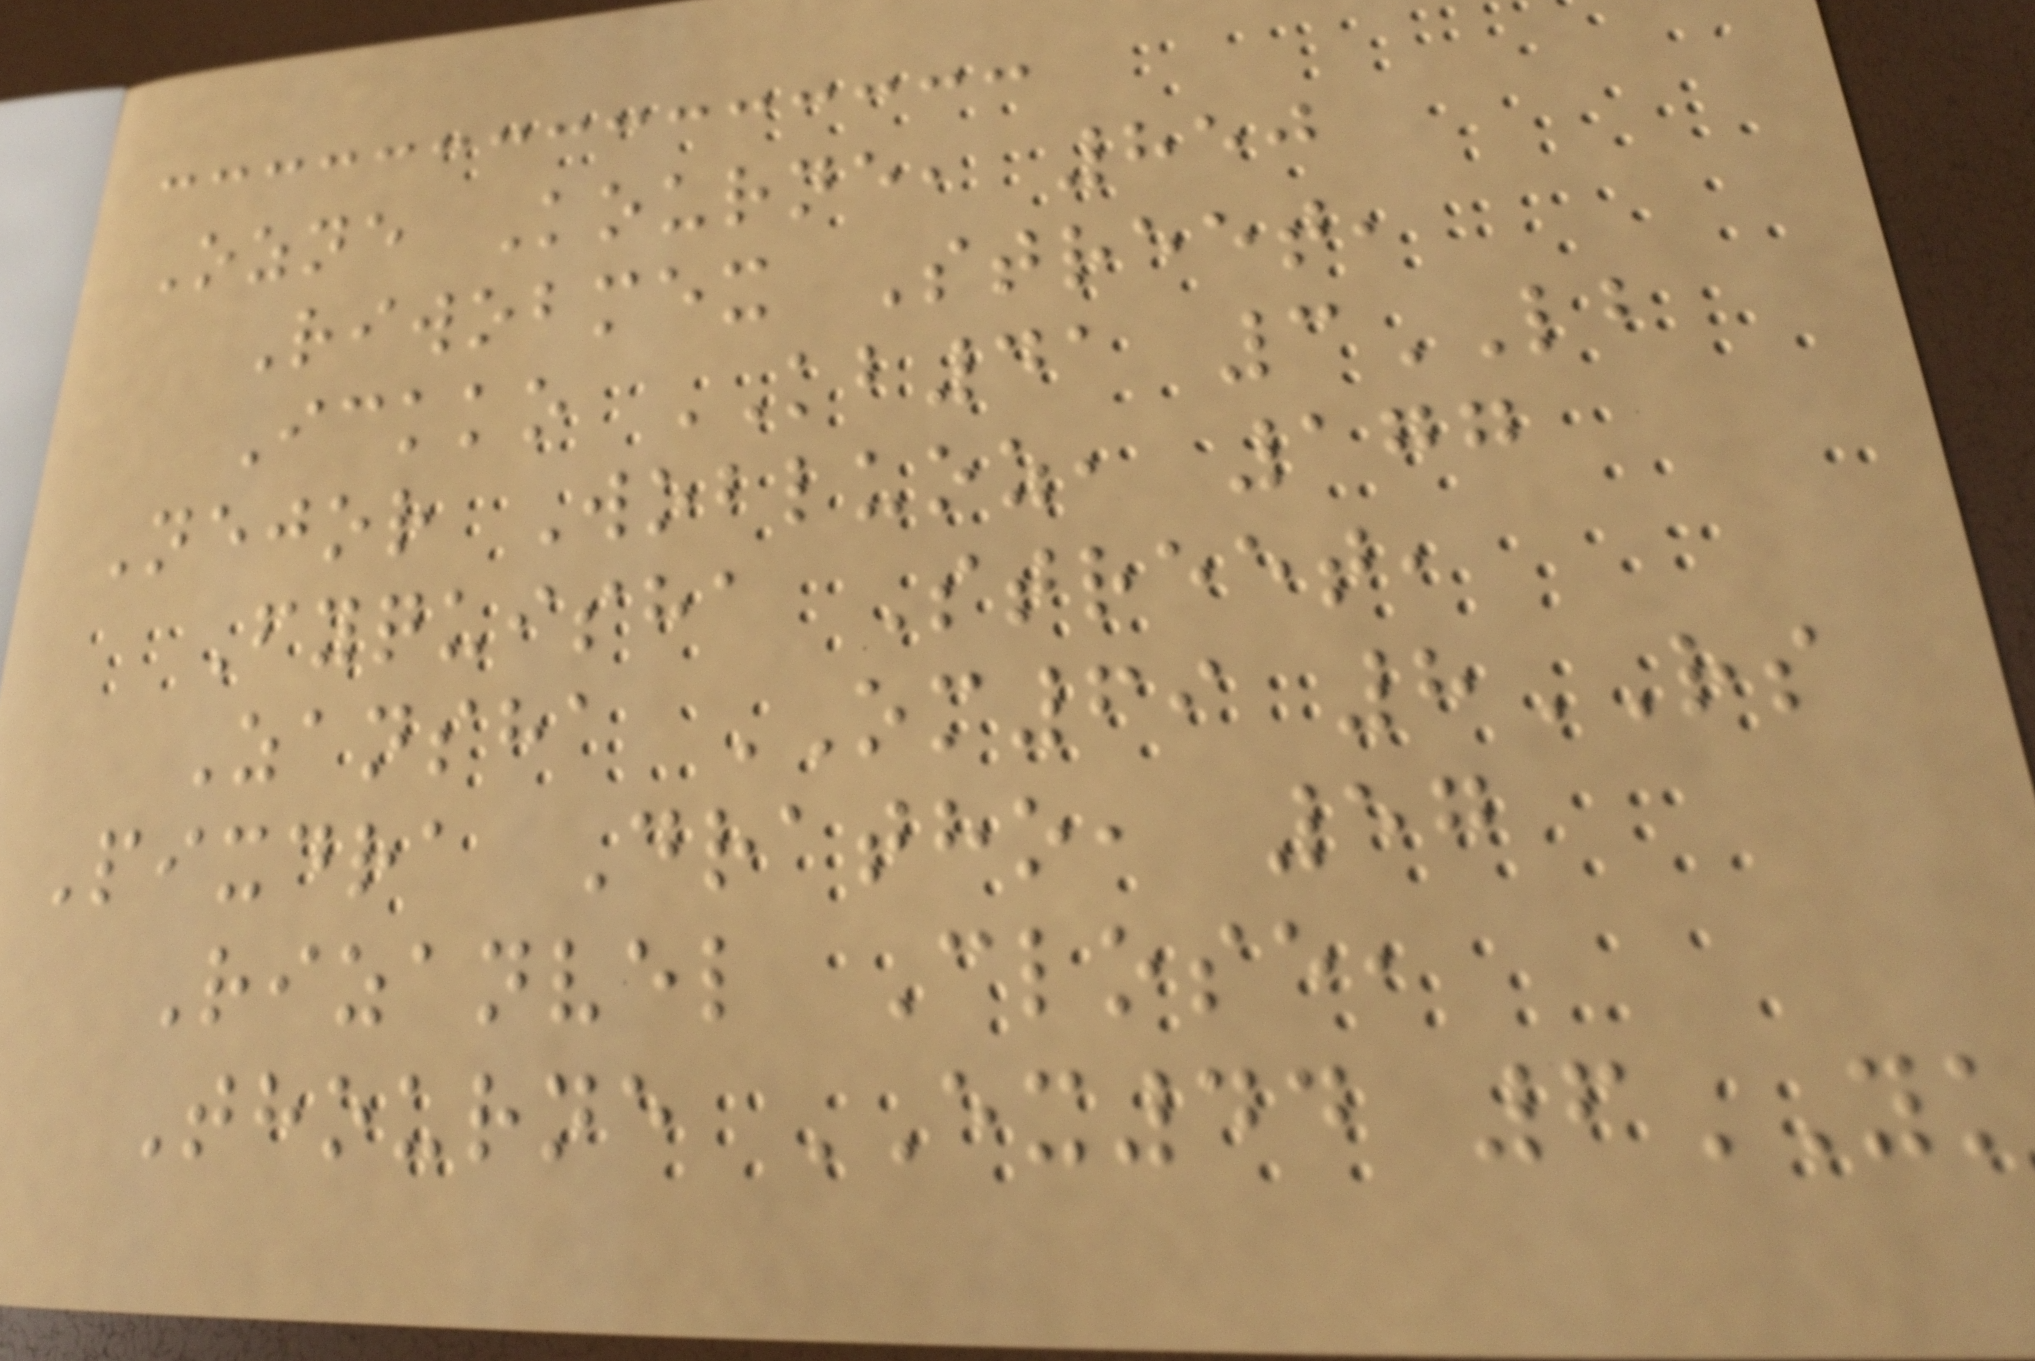Ozne Kourne, 850
Riwobmex Street,
Ickko KB41 3LB
Nejor Wobluoz, 177
Fyquisha Street,
Zansha OM69 8RS
Pixdra Dratho, 57
Rizanvel Close,
Thourne EX44 6YK
